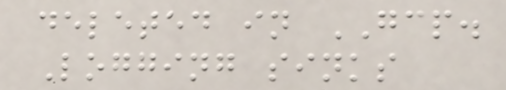deleted in GCP.
Logging sinks
